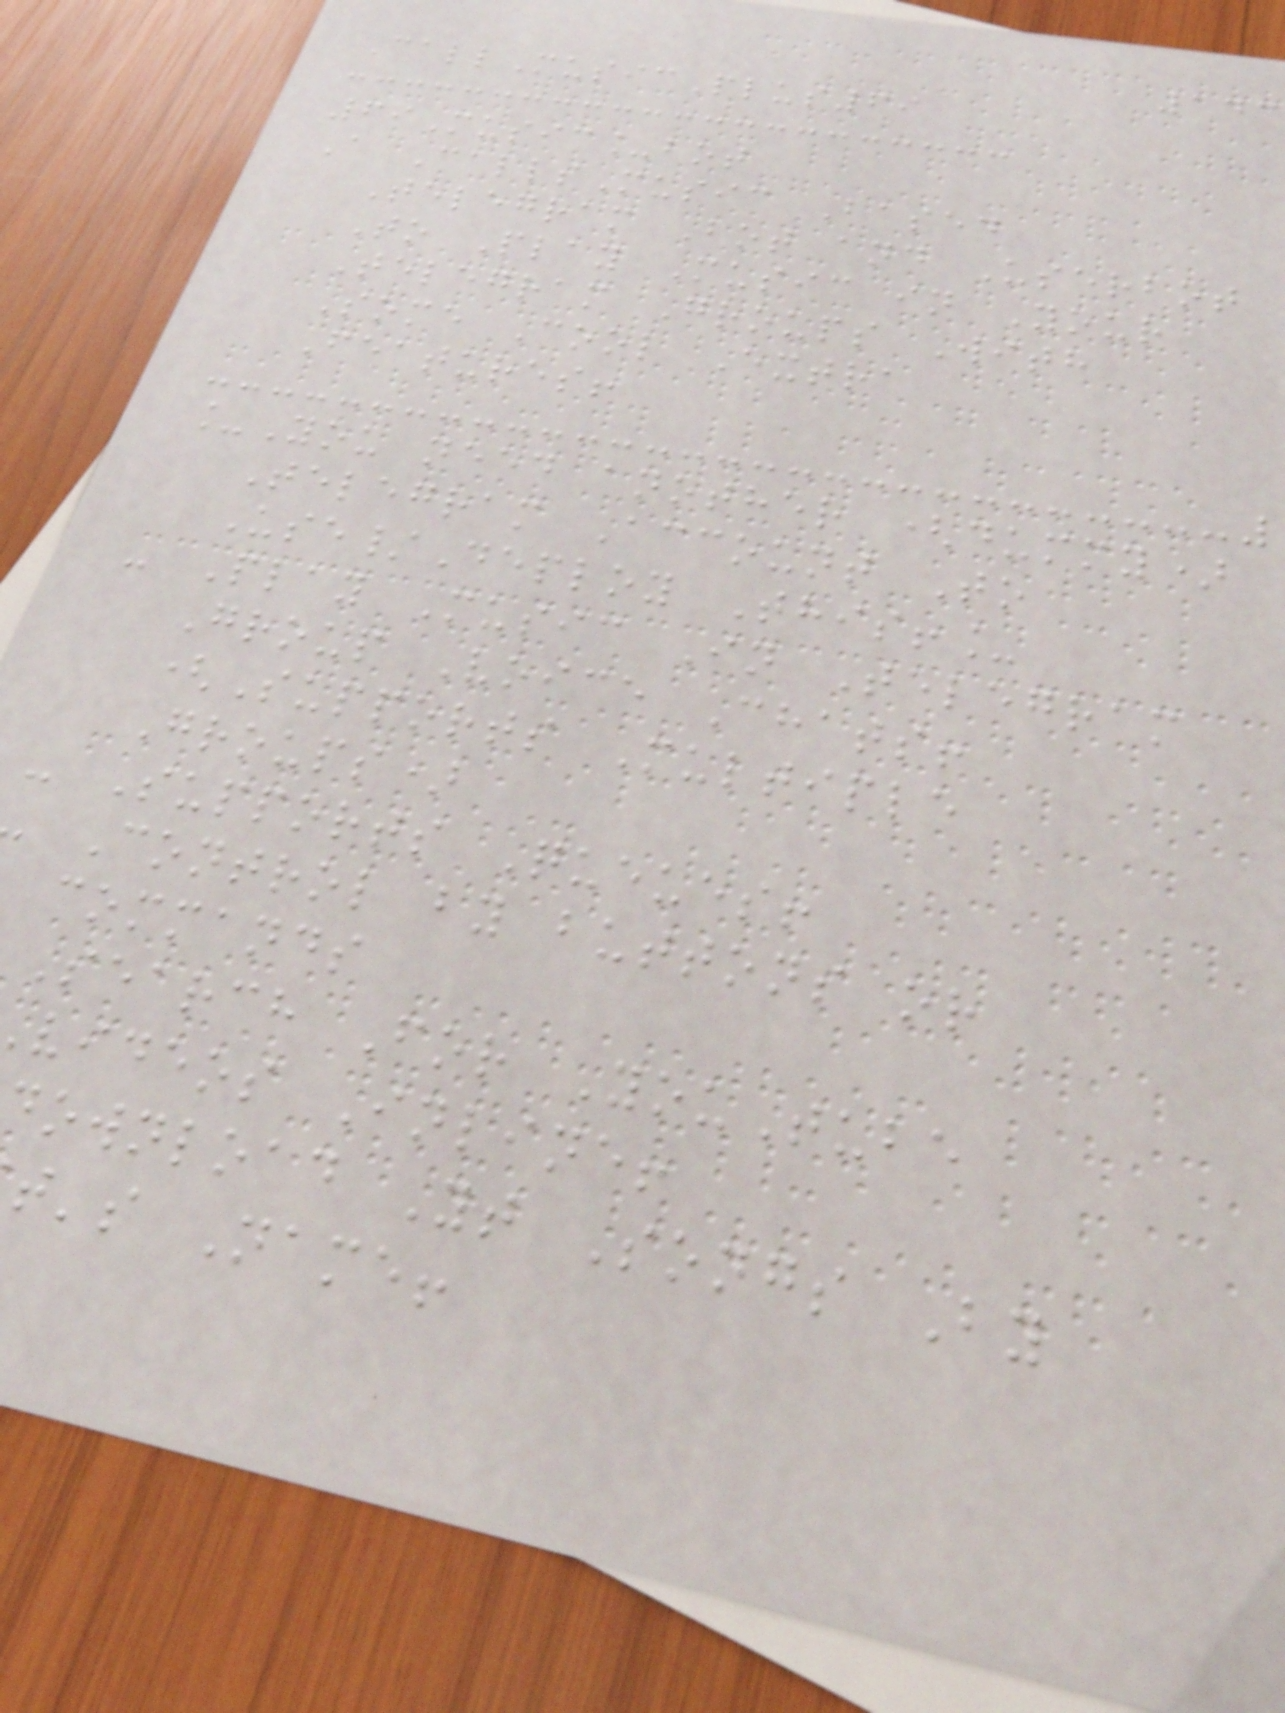143
CallMusicPlus69
69Music_bot
A CallsMusic Based
Telegram Bot and Userbot
To Play Music in Your
Telegram Groups With
Some Cool Extra
Features!
_You need another (dummy)
Telegram Account To
Use/Deploy This!_
- Play Music In Telegram
Group Voice Chats!
(Supports Multiple
Groups)
- Supports Queues!
Control by buttons or
commands
Search For YouTube
videos Inline!
ownload Yt Songs By
t's Name!
